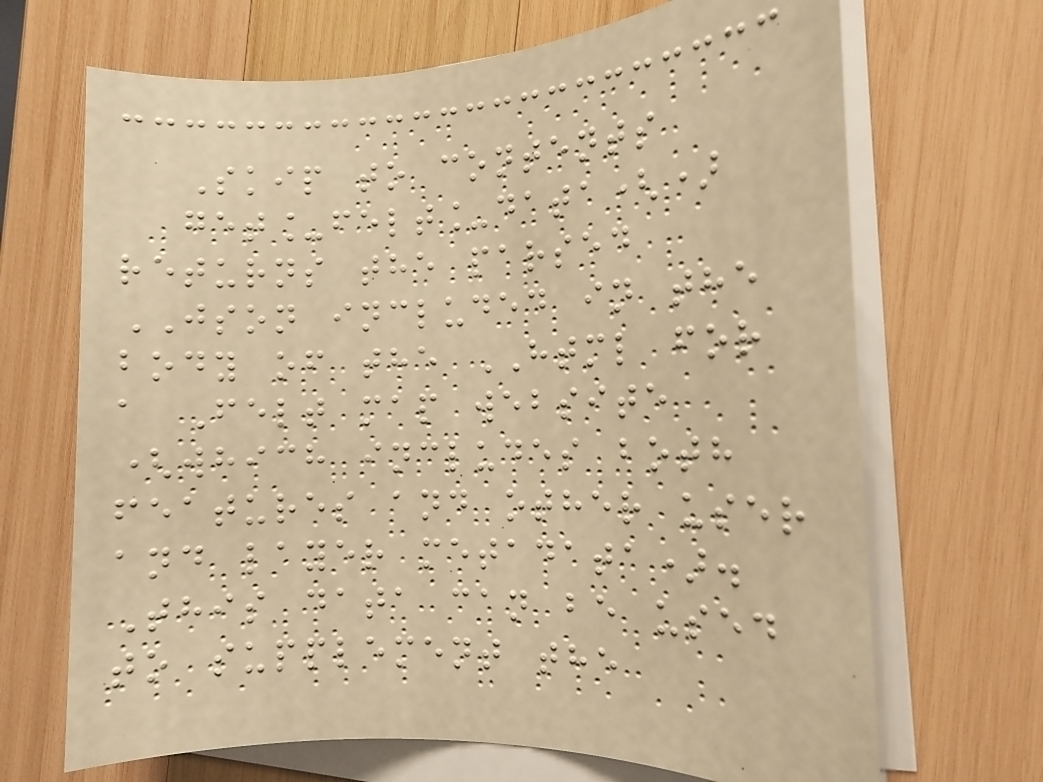Skip to contents
get_felt_data()
returns the parsed
JSON included in the
body of the HTML for
a Felt map website
(which includes both
features and other user
and layer metadata).
This data can be used
to supplement the
